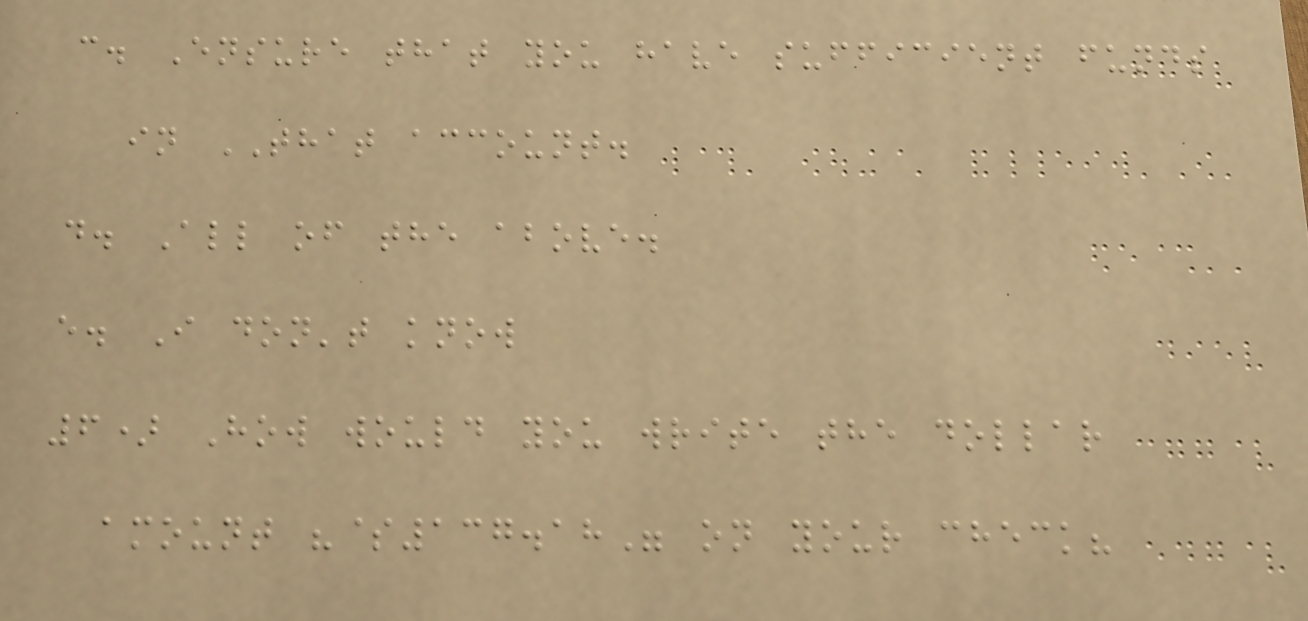c. Ensure that you have sufficient funds
in THAT account.
d. All of the above.
e. I don't know
6) How would you write the dollar
amount "$137.18" on your check?
